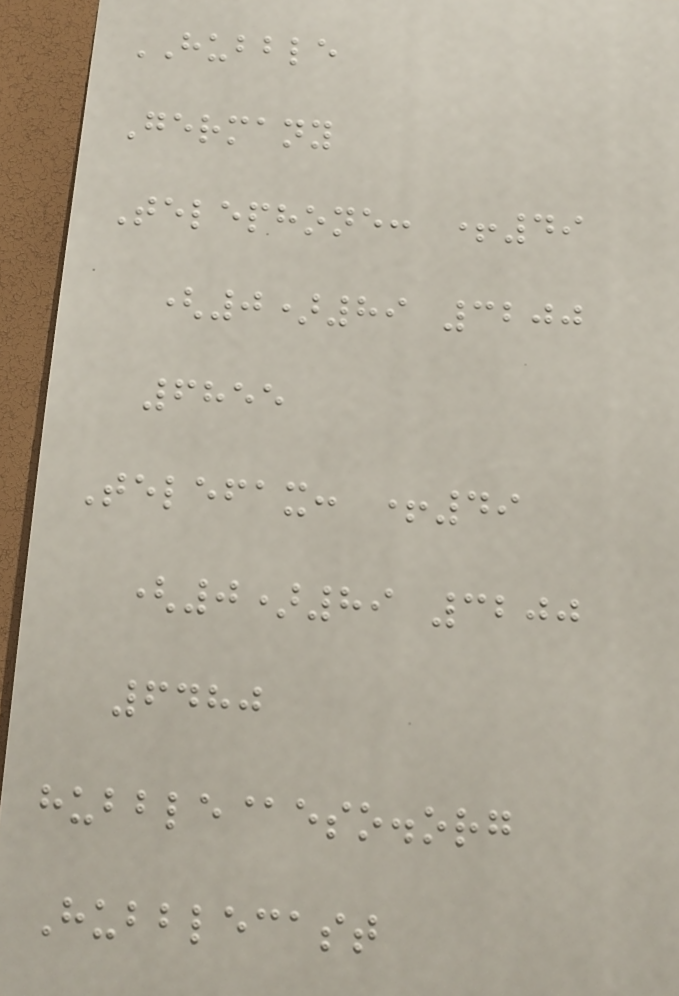HUBBLE
Germany
Telephone: +49
(0)89 3200
6855
Telefax: +49
(0)89 3200
6480
hubble@eso.org
Hubblecast
